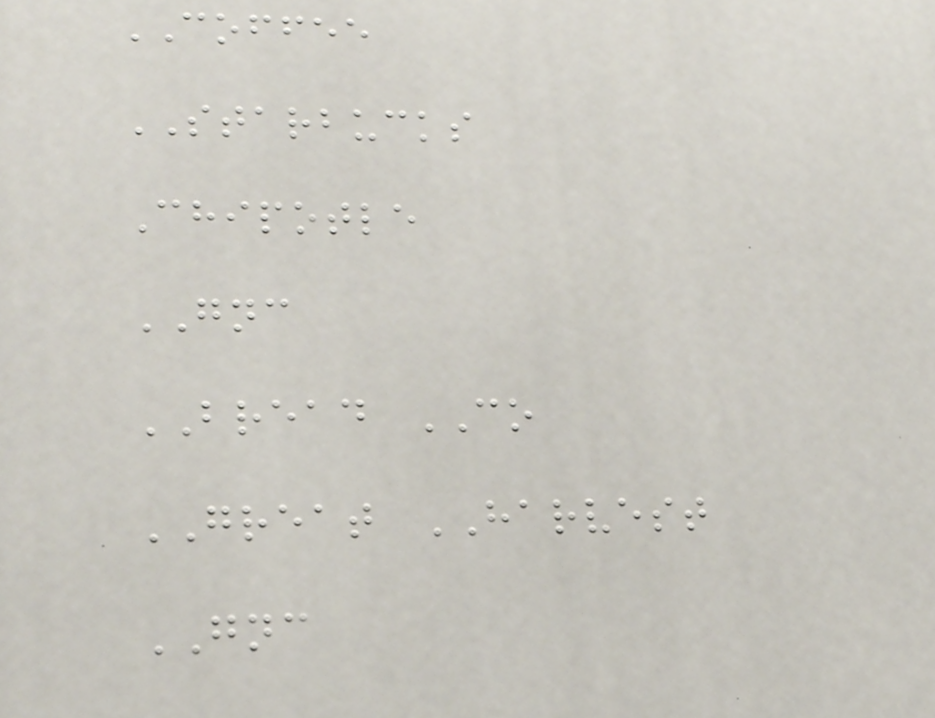COFFEE
STARBUCKS
Chipotle
GNC
BREAD CO
GREAT HARVEST
GNC
